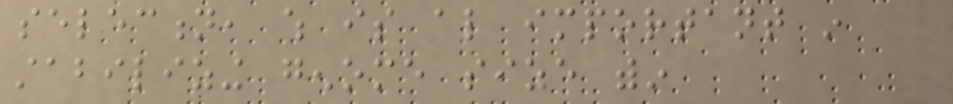selection, which is also important in
stabilizing genome size within
